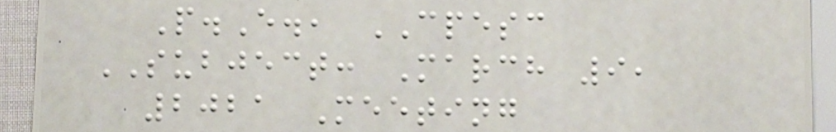P.E., CPESC
SUBJECT: March 9,
2021 Meeting
